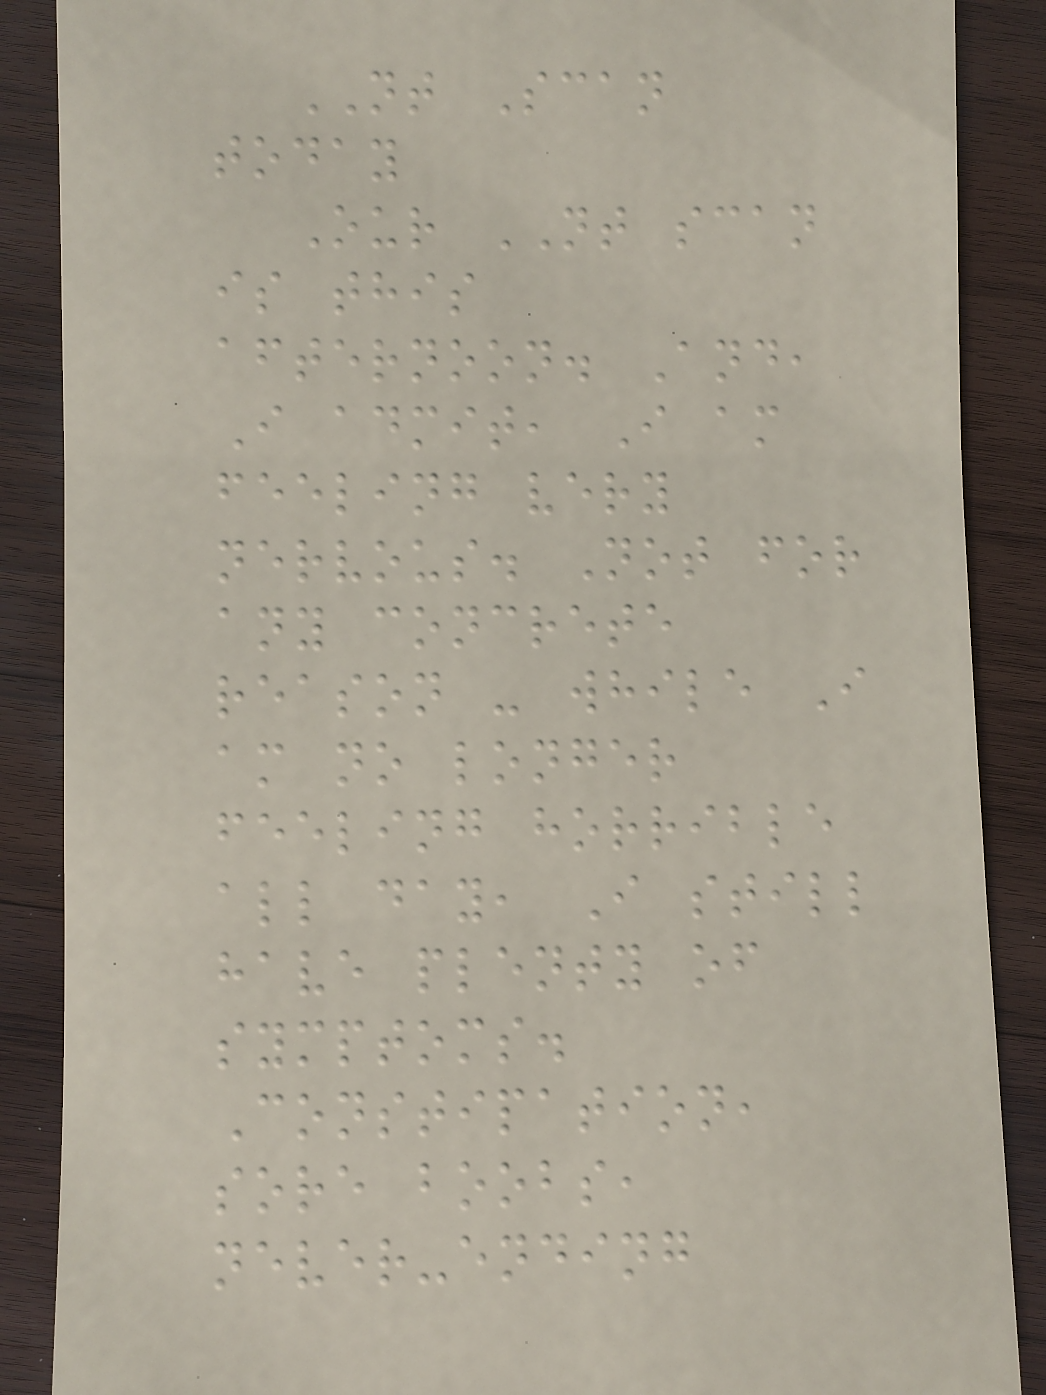NT Scan
today
Our NT scan
is this
afternoon. And,
I admit, I am
feeling very
nervous. Not for
any concrete
reason - while I
am no longer
feeling horrible
all day, I still
have plenty of
symptoms.
Constipation,
sore boobs,
never-ending
